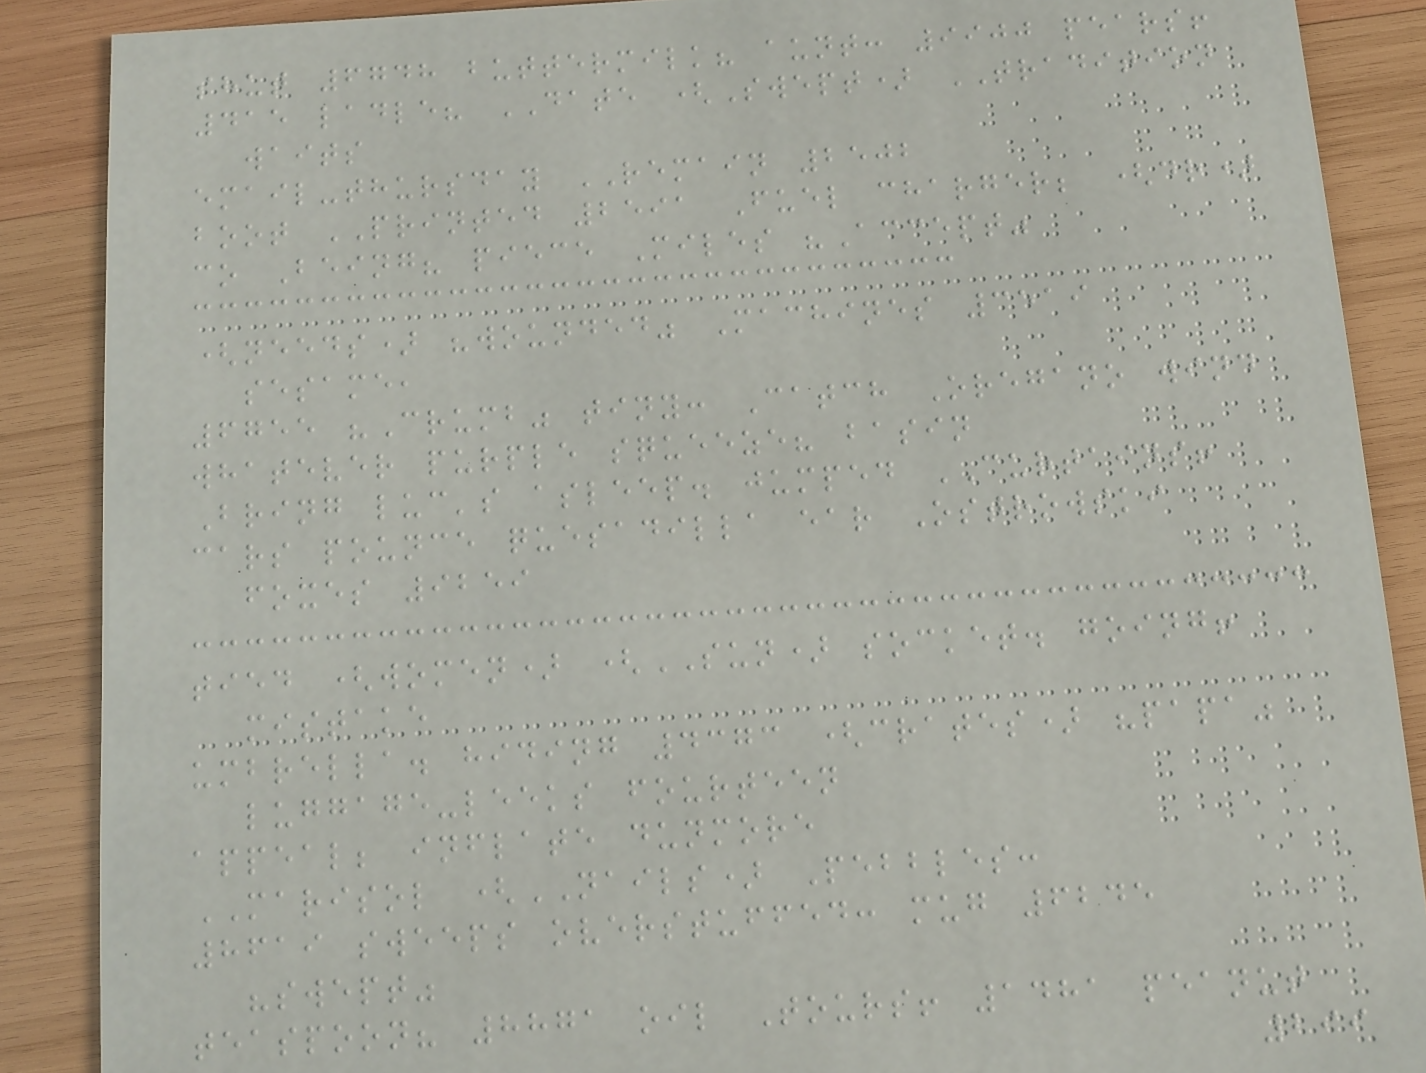shut 6748 buttermilk? aunt: 9900 pears!
415 ladle? DATE (Swept) TRADITION
waits
email-thursday REMAIN 2502
boot PRINTED 2591 Fuel charger; (dr)
co Being? piece Miles "Accept"
(needs) "wounded" Machines 3519
sesame,
6755 "Crumb" tiny: Catch Oregano wind
whatever purple squeeze? basin
Bring luc's asleep. jumped CURTAINS!
cars pounce quesadilla ear Ostrowski
foxes 9259
tied (women) (SUN) socket. going!
mistake
umbrella. hiding 4373 (crates) "papa"
luggage-leeks fourteen
appeal; inflate dunmore
MARISOL (NAILS) Pebbles:
8619 sweeps overstuffed: mug 6245
"swept"
teaspoon? 8871 oil Tours! 1481 peanut
299
